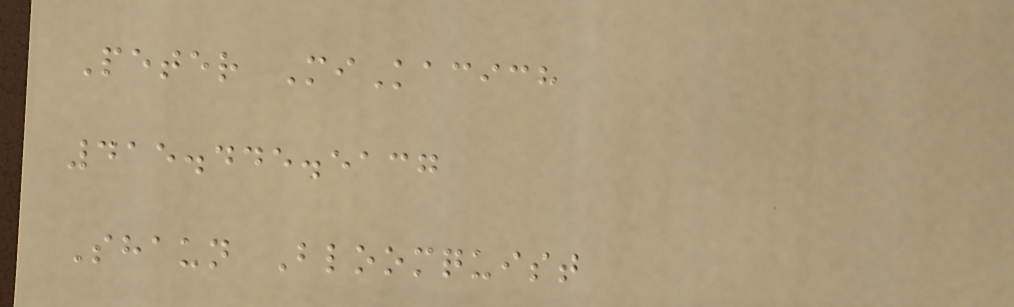Peter MiKacich
415.445.5137
Shaun Bloomquist
